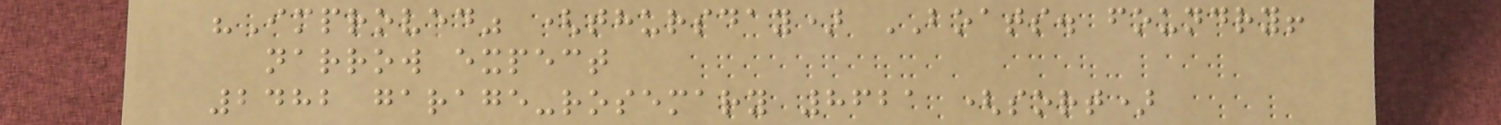"Improved" (thursday) BOATS. foundry!
narrow expect
2482 garage-rosemary 8621 (sort)
